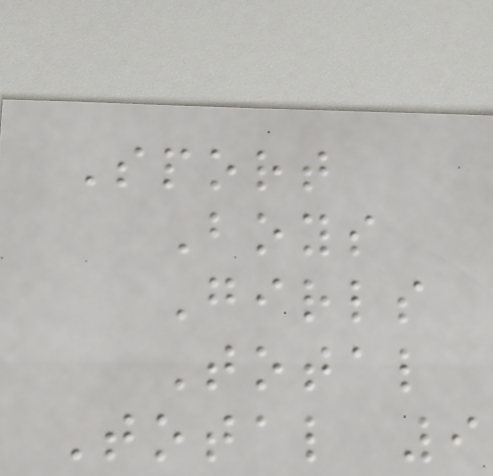Sport
Boys
Girls
Total
Total 9
